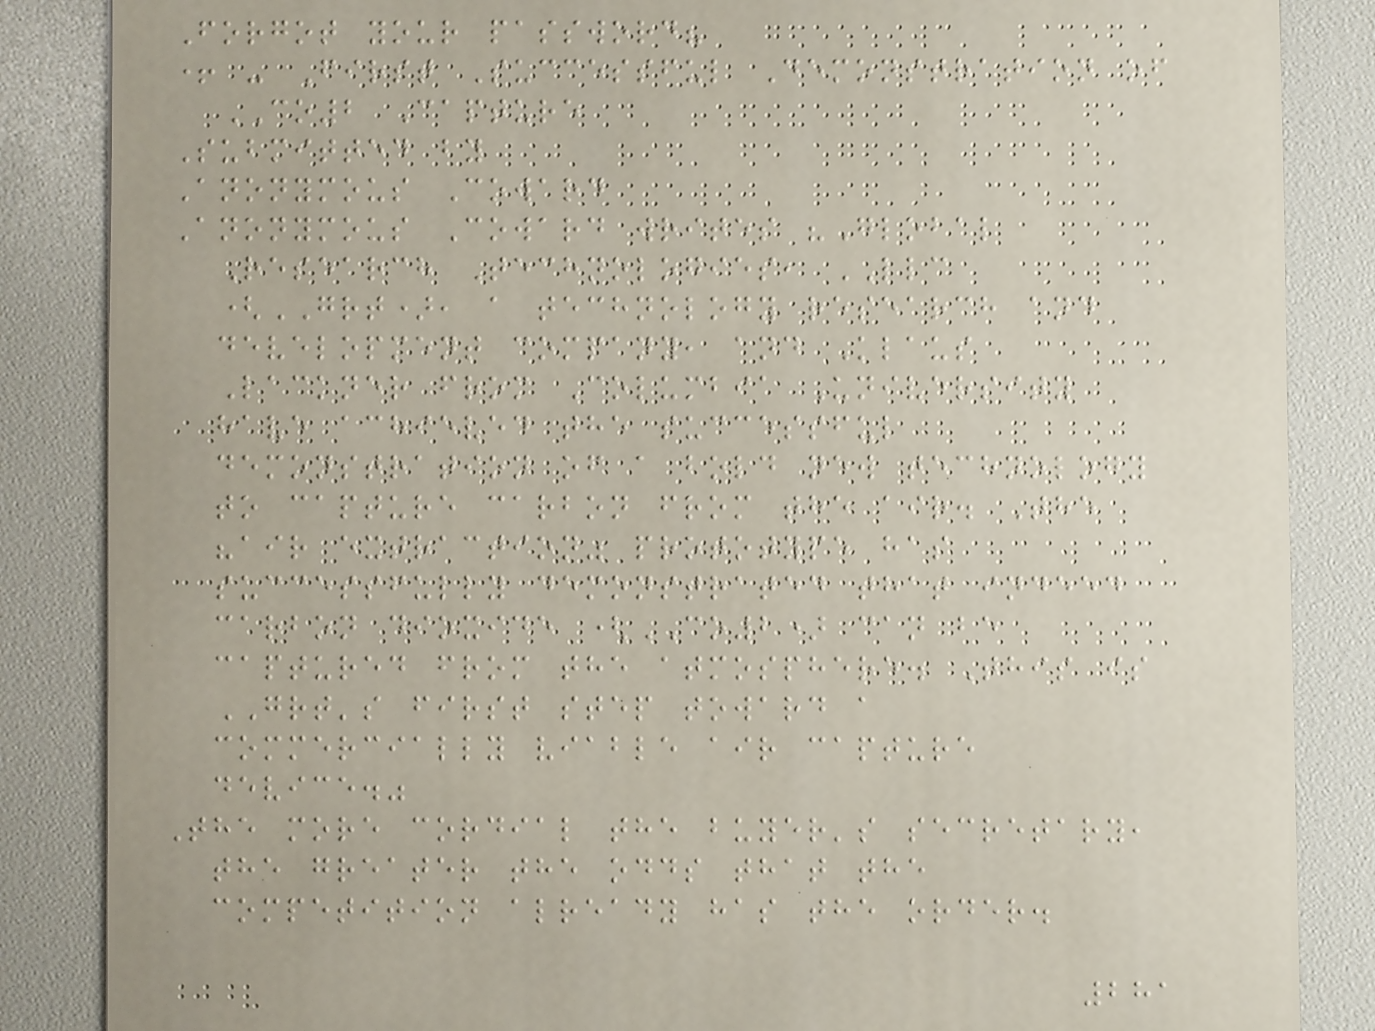Forgot your password?
+ - First Successful Demonstration of
CO2 Capture
Submitted by
Anonymous Coward
Anonymous Coward writes "Global
Research Technologies, LLC
(GRT), a technology research and
development company, and Klaus
Lackner from Columbia University
have achieved the successful
demonstration of a bold new technology
to capture carbon from the air. The
"air extraction" prototype has
successfully demonstrated that indeed
carbon dioxide (CO2) can be
captured from the atmosphere. This is
GRT's first step toward a
commercially viable air capture
device."
The more cordial the buyer's secretary,
the greater the odds that the
competition already has the order.
281
